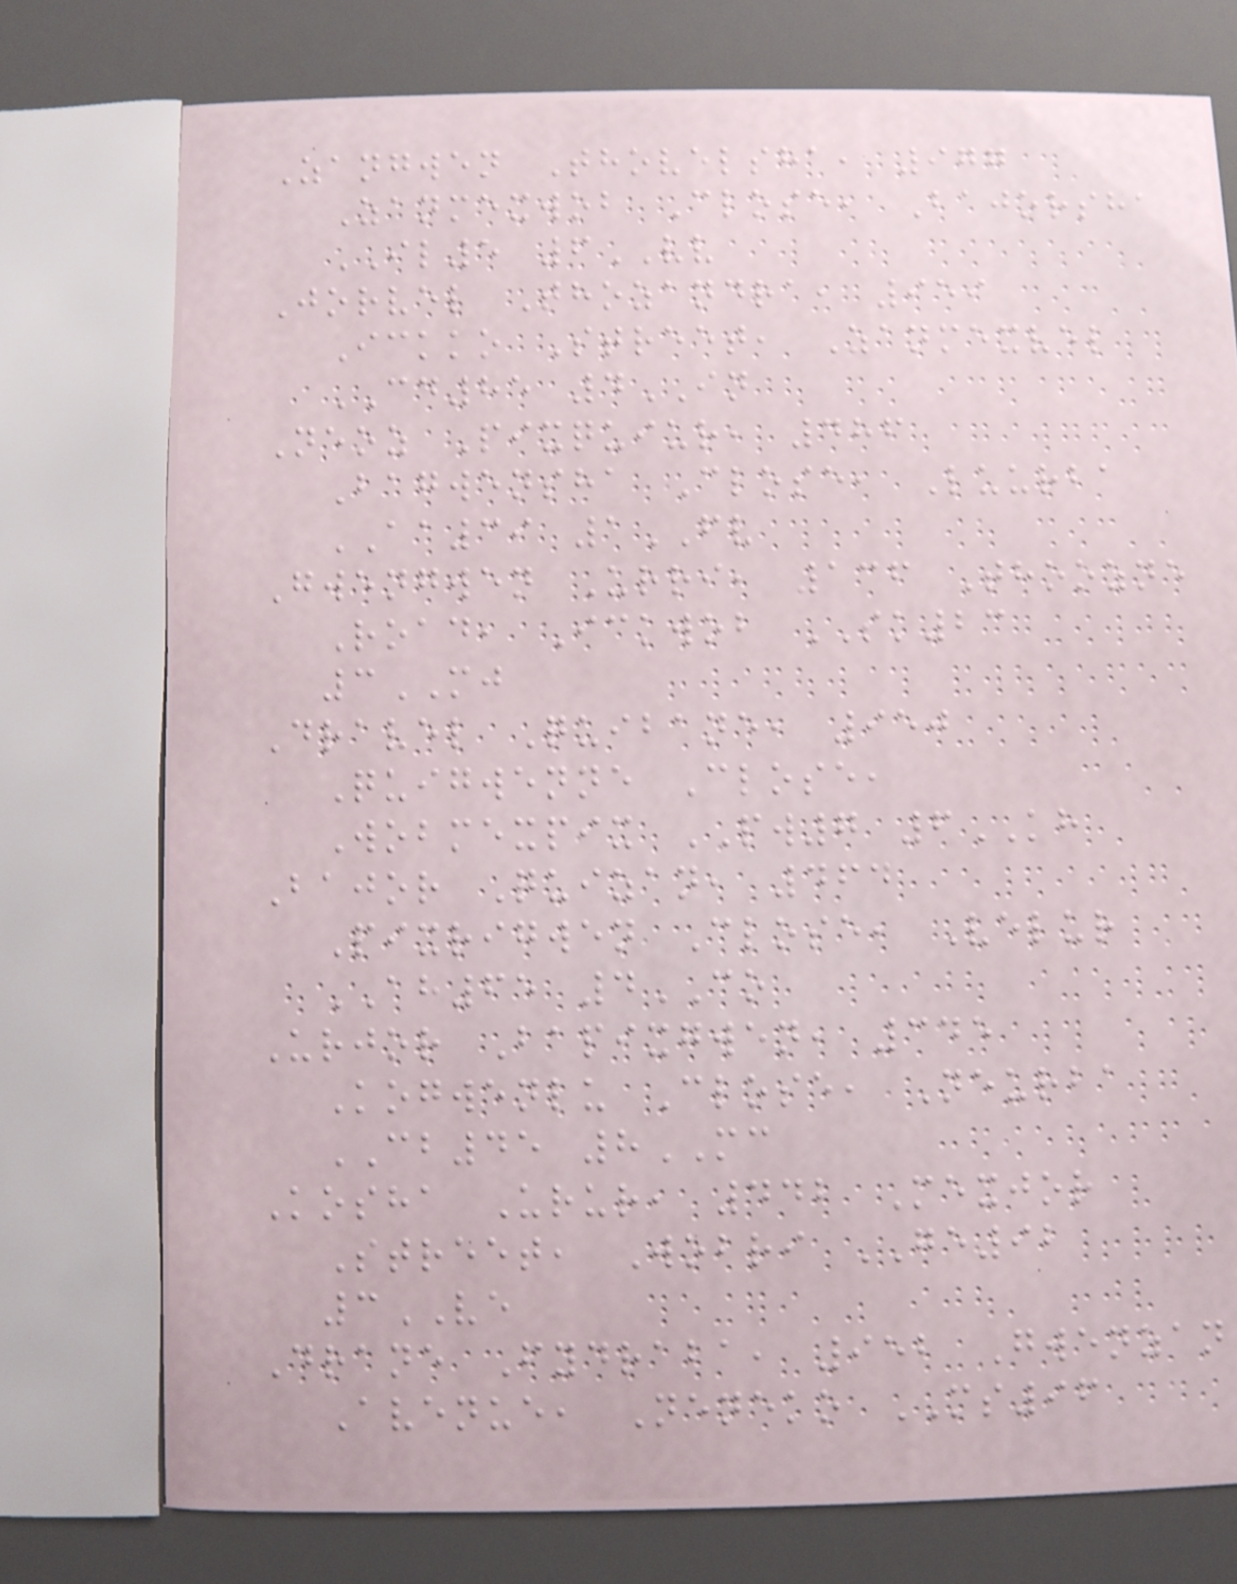Zangwen Thovelsha, 977
Zanmexwob Close, Bajorsha
IL5 6VV
Jorvel Thozandra, 959
Ickko Street, Zanmexvel
CD85 4IN
Neoz Pixquiur, 486
Bagwensha Close, Luurba
AA39 1FV
Gwengwen Urri, 136 Thoozne
Road, Ickwob SK23
3MJ
Dravel Quibane, 950
Quigwenne Close,
Wobmexpix PW7 6KH
Bajor Quizan, 464
Pixrigwen Close, Velur
AH65 4CO
Urjor Bapixgwen, 345
Kogwenlu Close, Neurba
CB45 8MC
Kosha Urur, 442 Mexjor
Street, Wobri GE92
3VE
Drane Fydraba, 952 Gwenzan
Avenue, Neneko MS96
